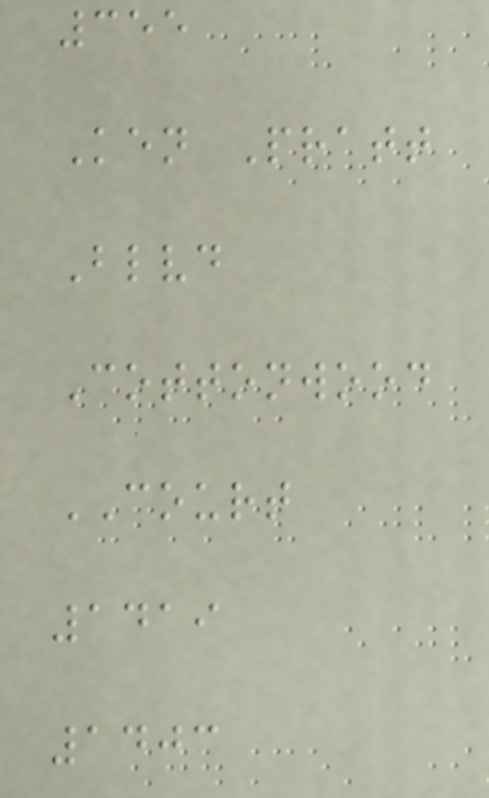355
Ken Pratt
Blvd
Cottonwood
COURT
1419
1403
